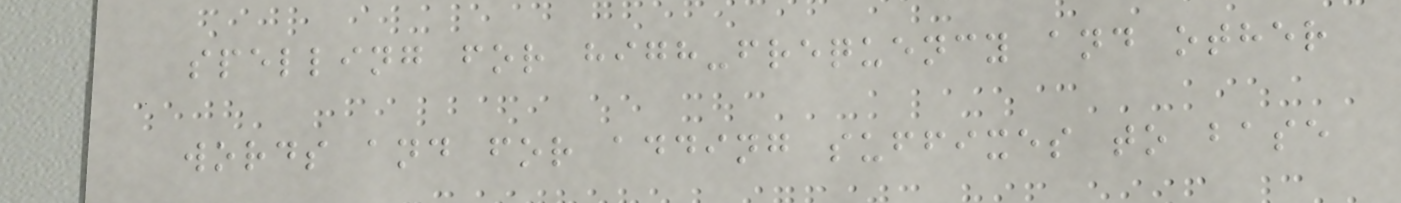spelling for high-frequency and other
words and for adding suffixes to base
